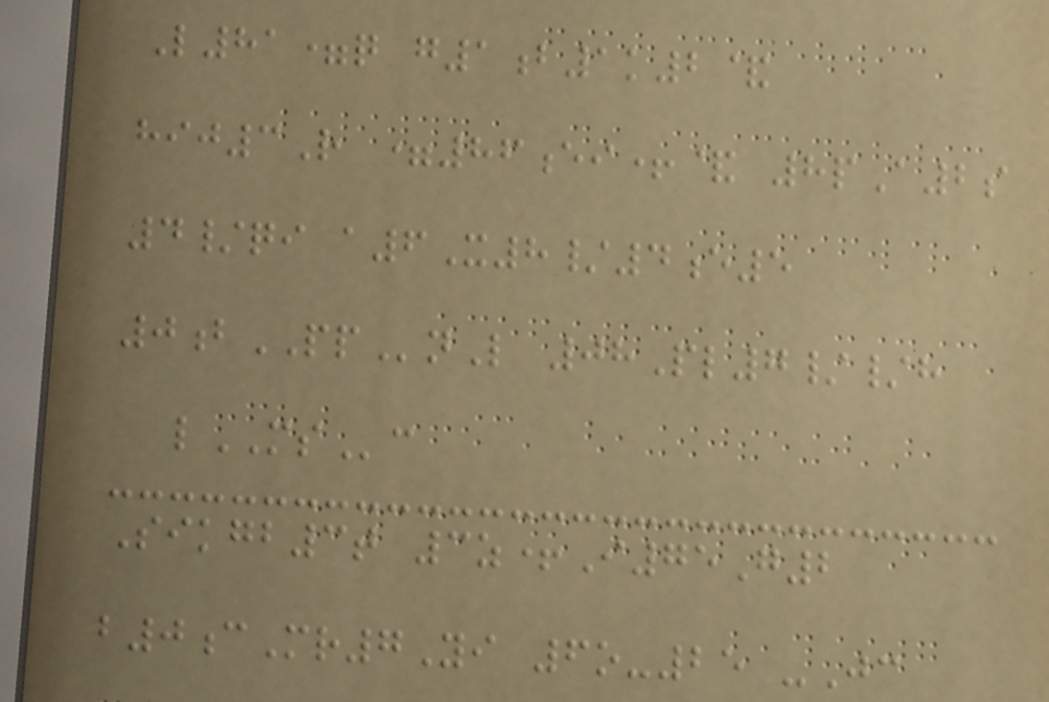L81=q g1b1k2&
hij3R =86ei+& 8pA2s
4/qi a6X8/4e5
0bPPnL 08Pl7//h
lMSc
Sikgb3t 3z+I75G2
b0cMr7Yi 6o-25 -Jc
